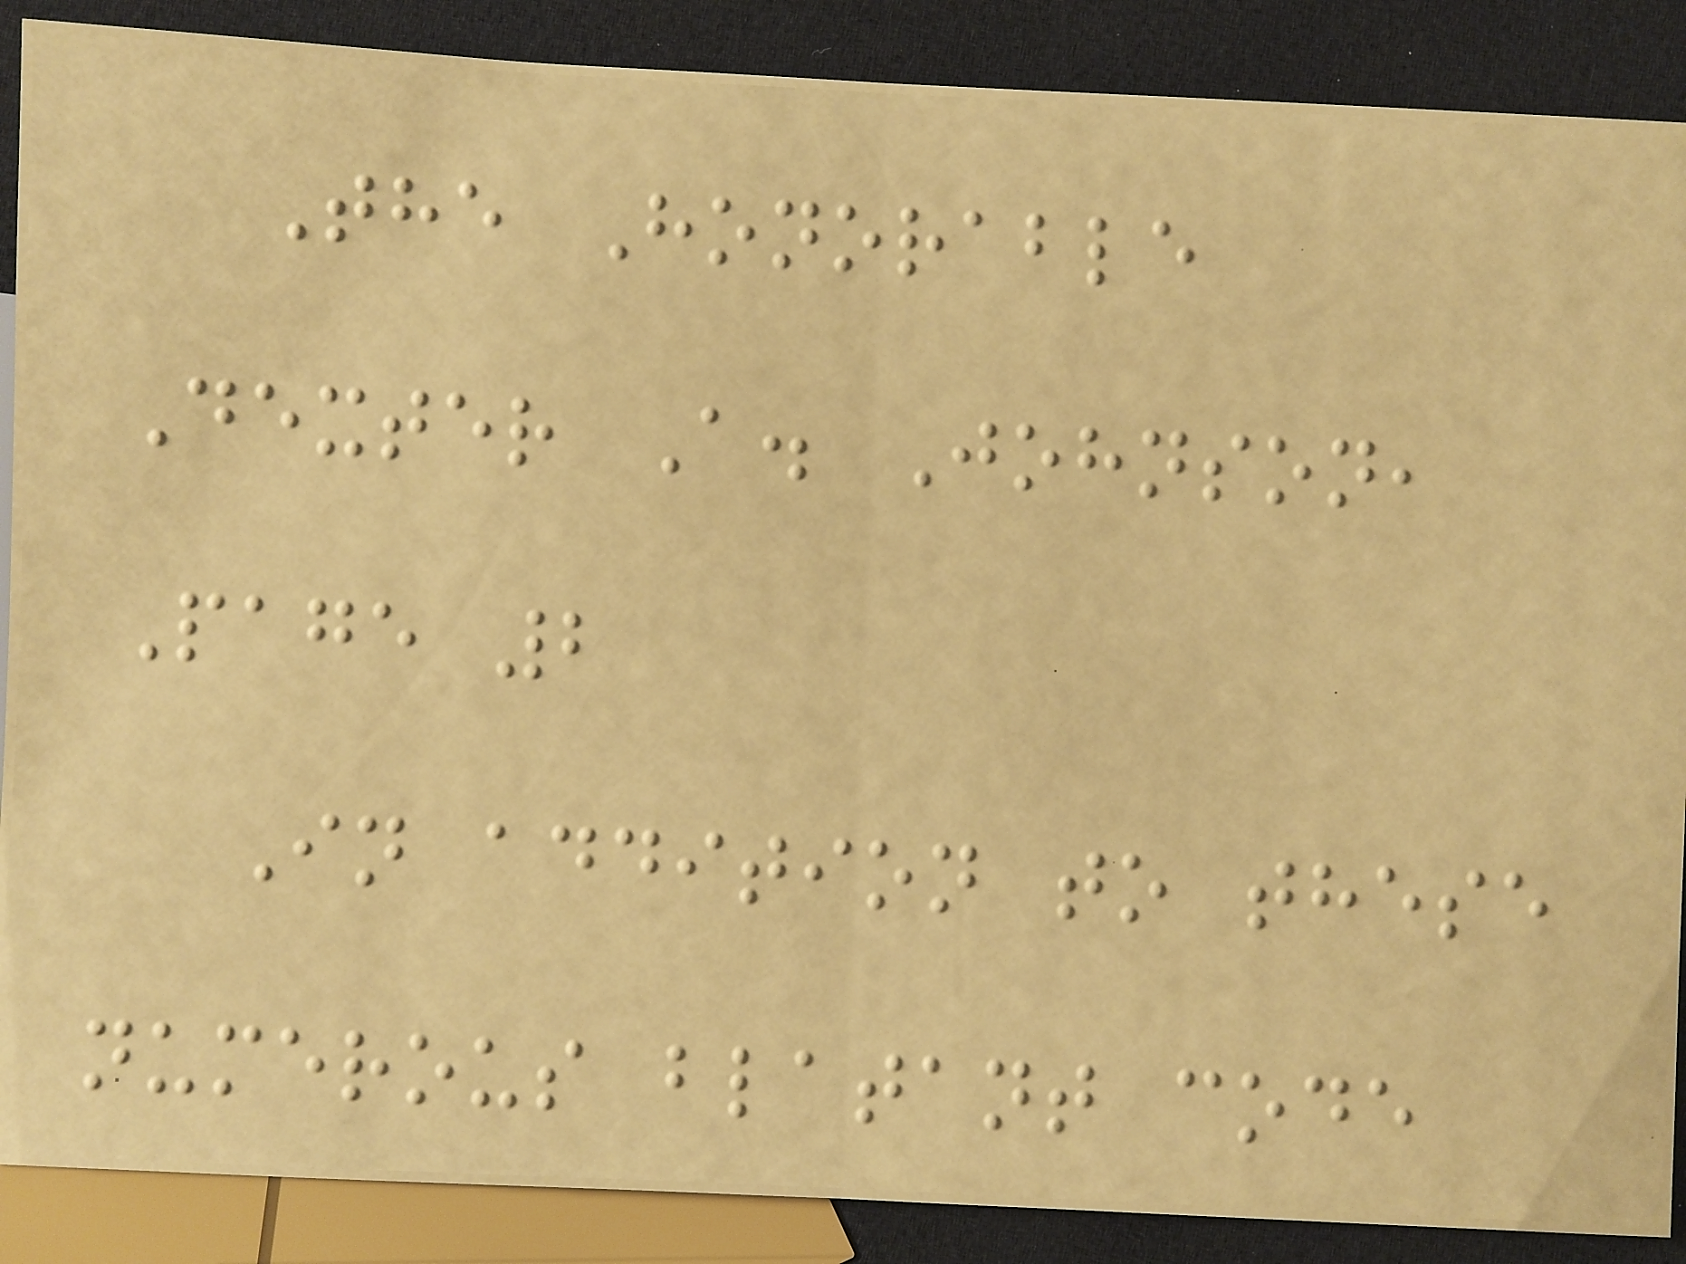The Honorable
Dexter A. Johnson,
Page 2
In addition to these
numerous blatant code
